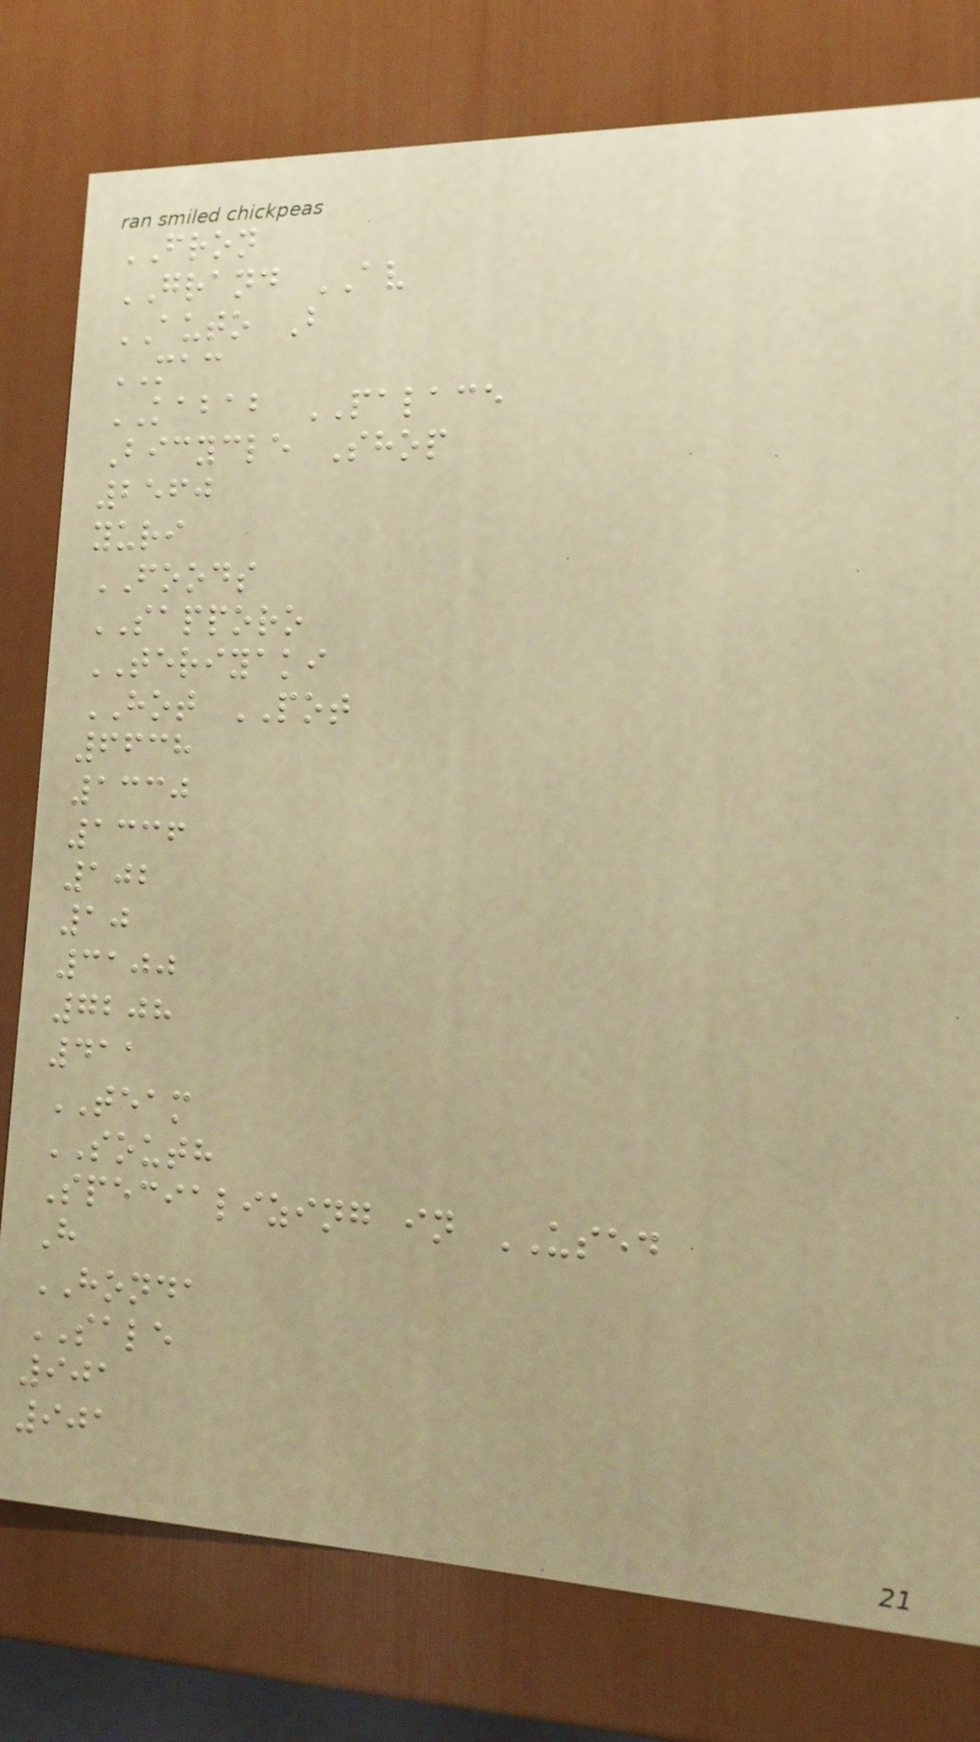FRON
GRAND AV
AUTO B
MAC
KABAB PALACE
Bicycle Shop
2560
yuri
FOODS
SAPPORO
TERIYAKI
HOT POT
6638
1330
1336
102
10
3100
7208
411
TEAM
SOUTH
Specializing in USED
H
HONDA
SALE
901
901
